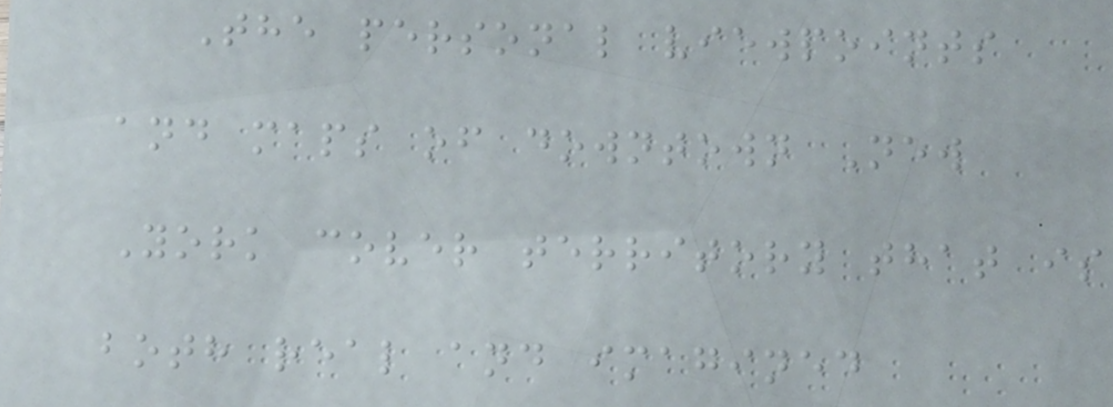The personal viewpoints
and maps of downtown New
York cover territory that is
both real and imagined
